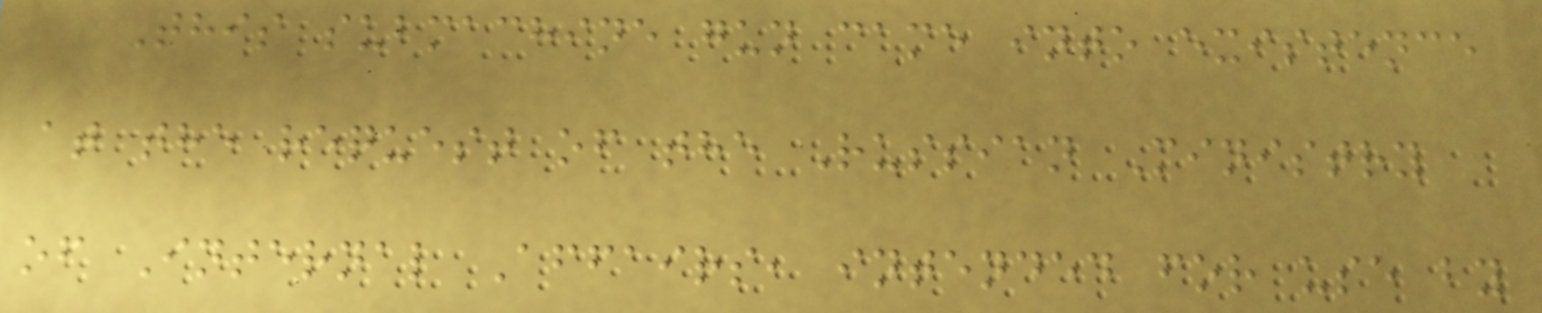This submachine gun came into existence
at the request of the Russian Ministry
of Internal Affairs, intended for use by
